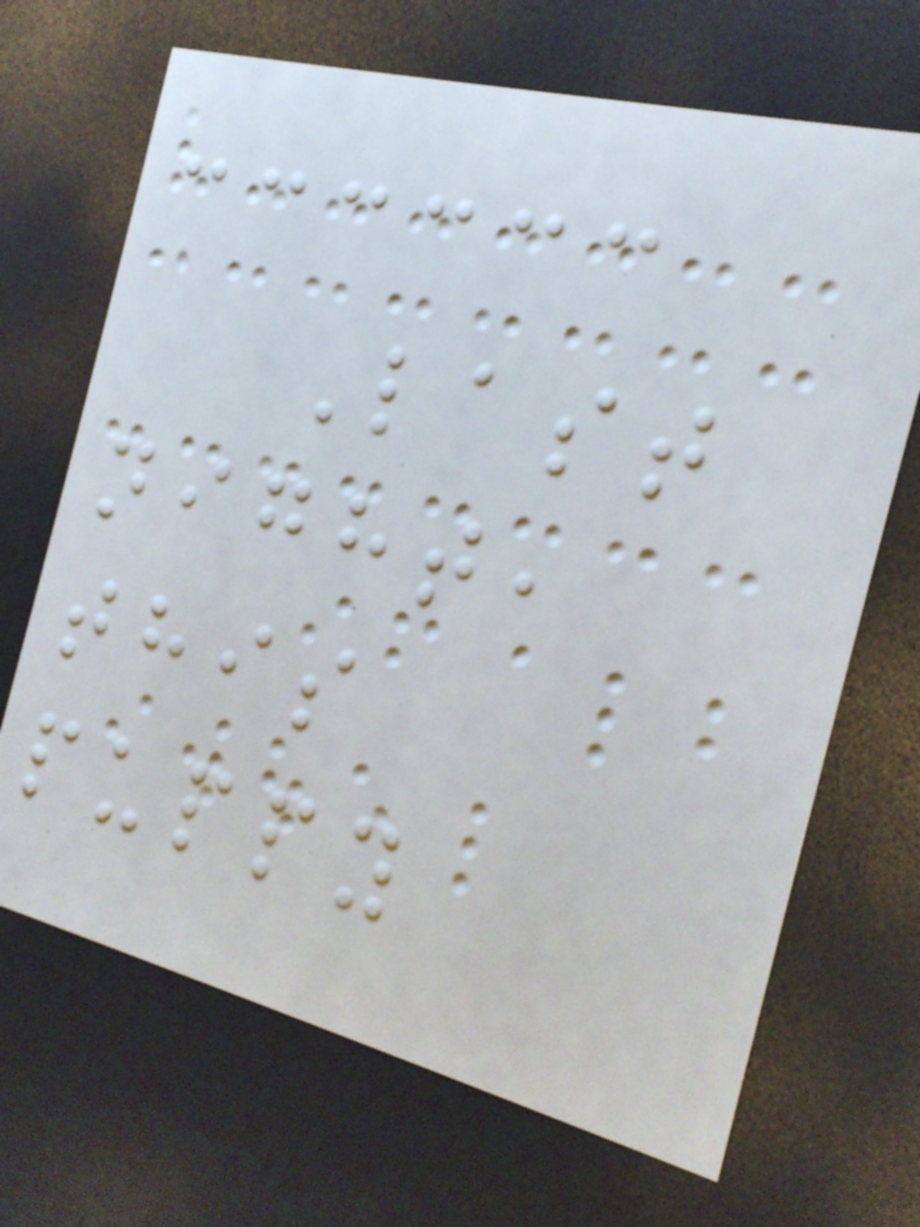Last
night,
this
puppy
